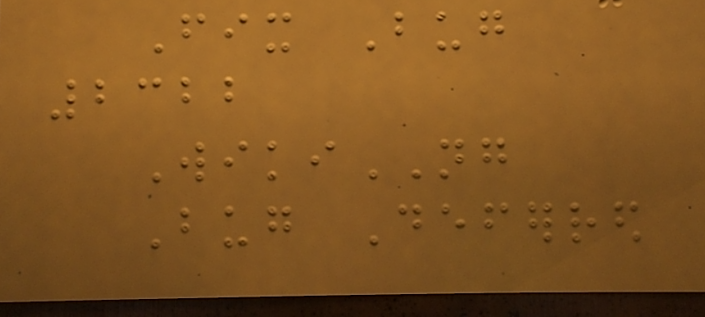Fix Bug
2322
WikiNG
Bug Deferred
